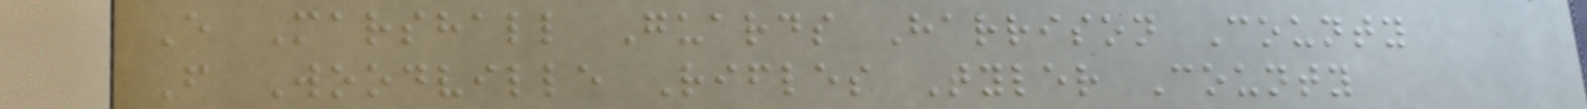E Marshall Guards Harrison County
F Woodville Rifles Tyler County
